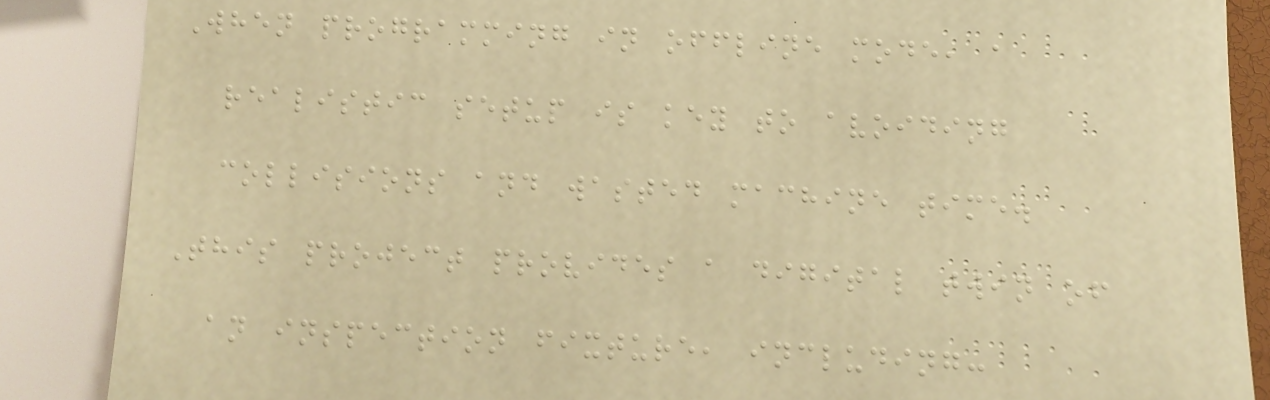When programming in offline mode, a
realistic setup is key to avoiding
collisions and wasted machine time.
This project provides a digital twin of
an inspection fixture, including:
